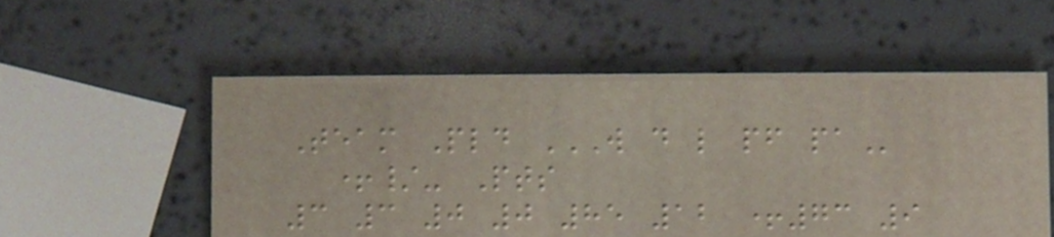Team Pld W D L PF PA
+/- Pts
3 3 0 0 85 12 +73 9
